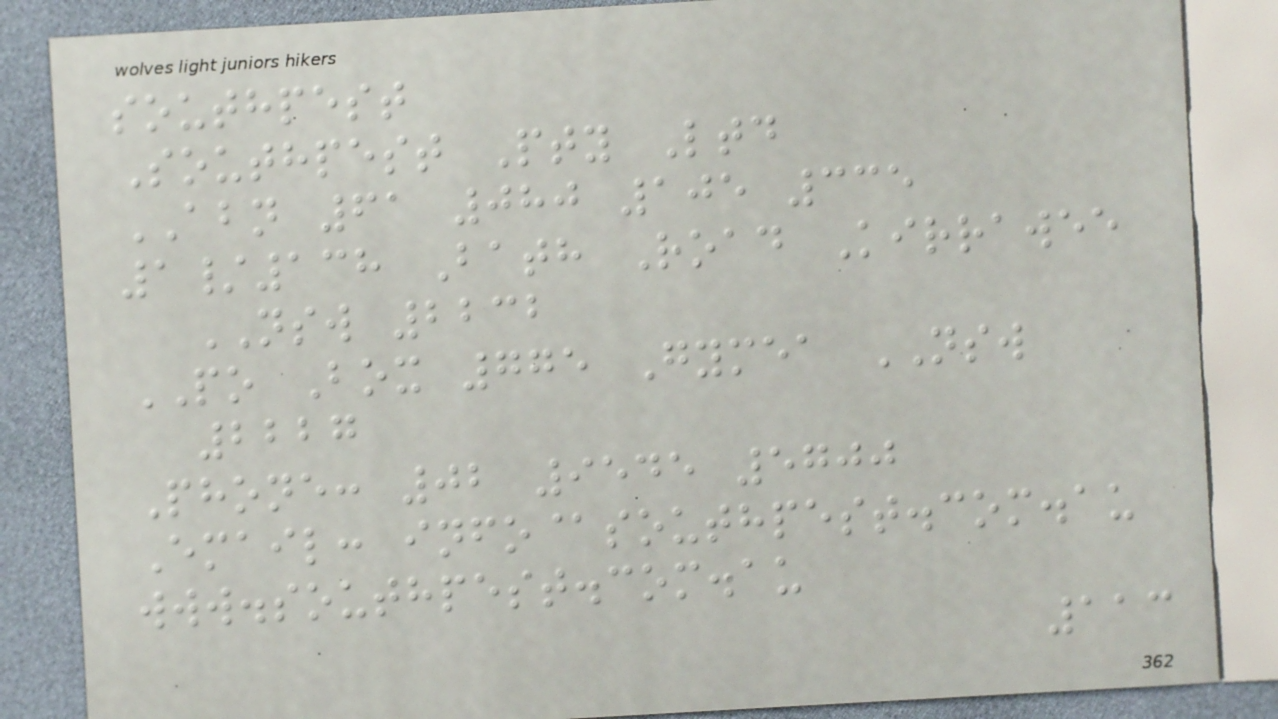southpest
Southpest Pty Ltd
ABN 61 080 105 335
1/138 Bath Road Kirrawee
NSW 2232
PO Box 775 Gymea NSW
2227
Phone: 02 9545 5700
Email: info@southpest.com.au
www.southpest.com.au
113
